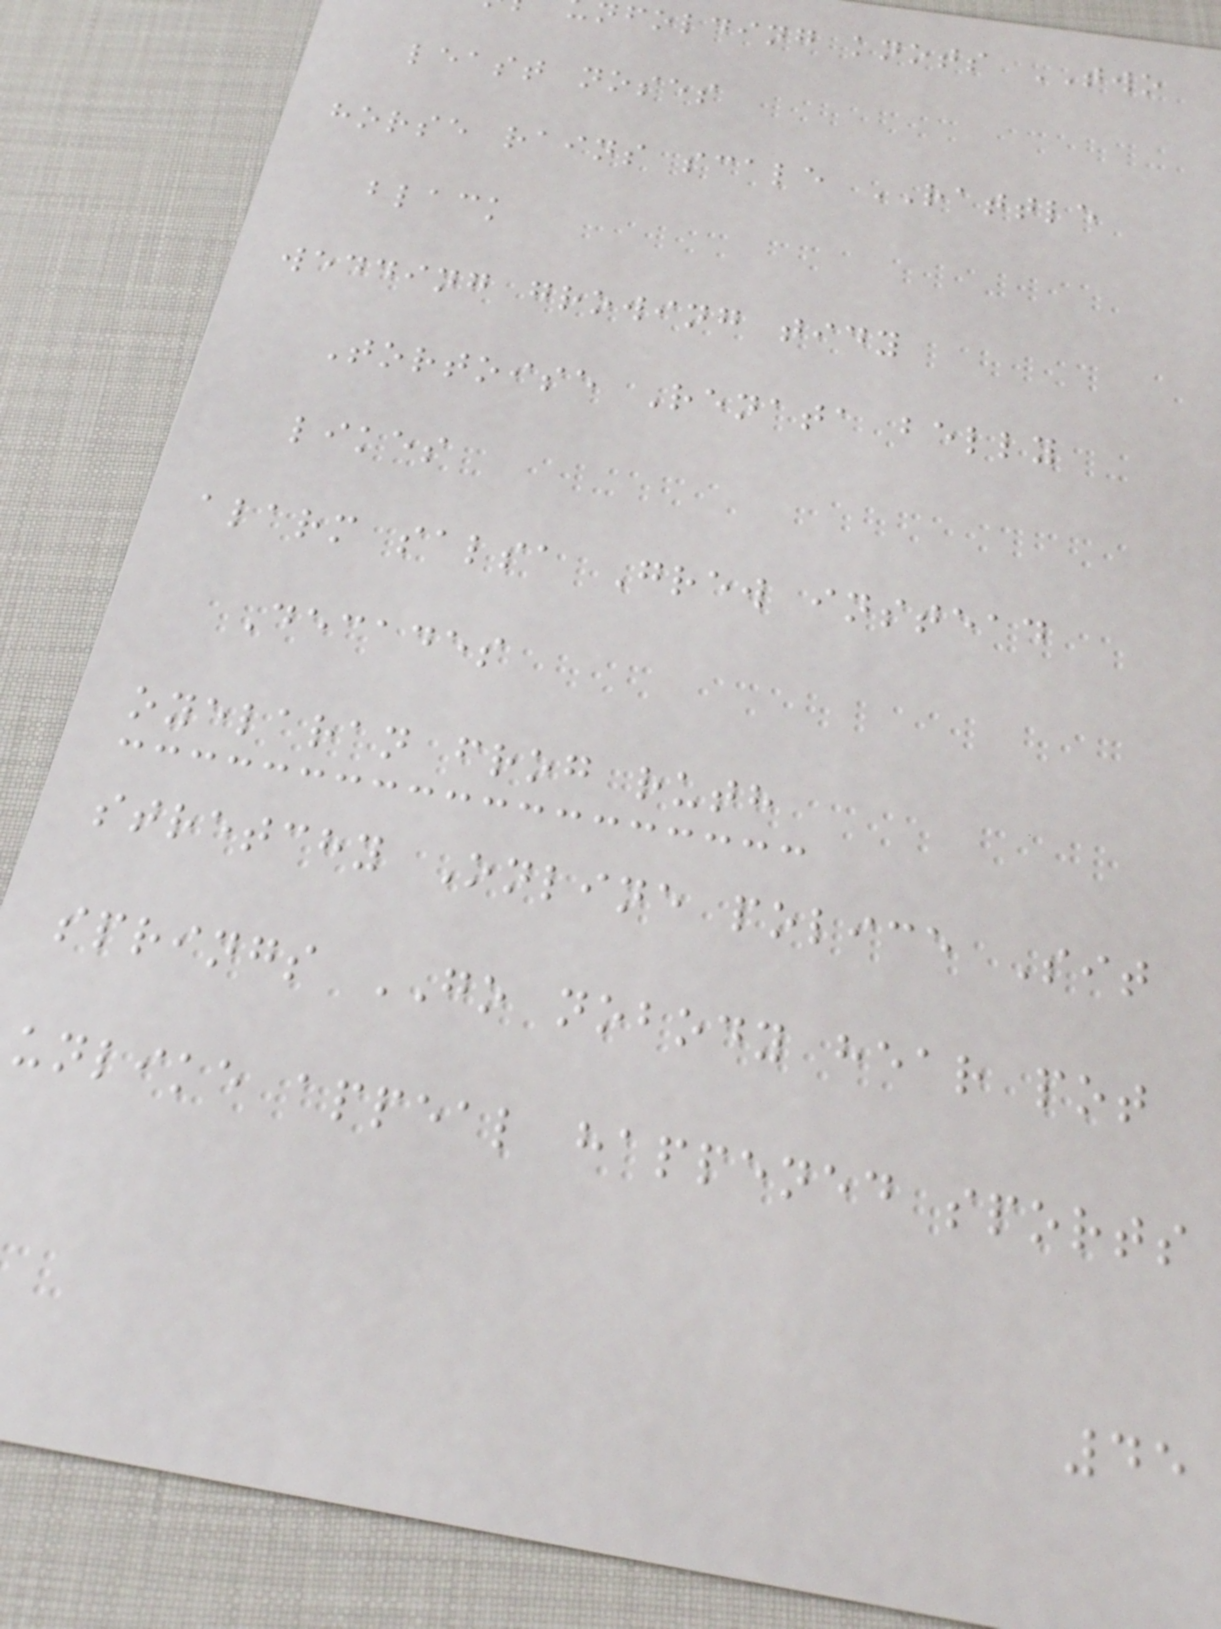nfolding knots TWO
least noses
horse rains scale RATTLE
black
wedding growing tidy
Tortoise Renata belly
likes
alarm salsa Grew instead
Decades
oyelaran frog ruth
stretchy Online police Sit
springs GO nobody hear pot
unlike appeal happened sports
45
